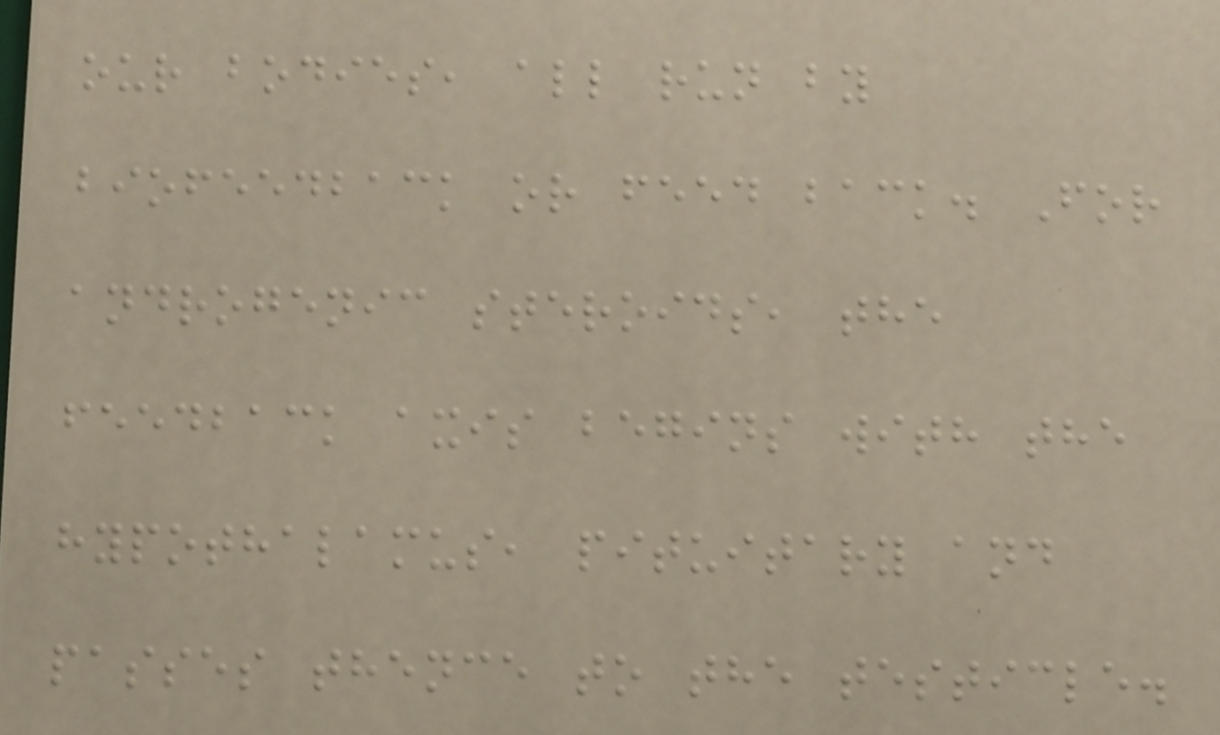our bodies, all run by
biofeedback or feed back. For
androgenic steroids, the
feedback axis begins with the
hypothalamus, pituitary and
passes thence to the testicle.
